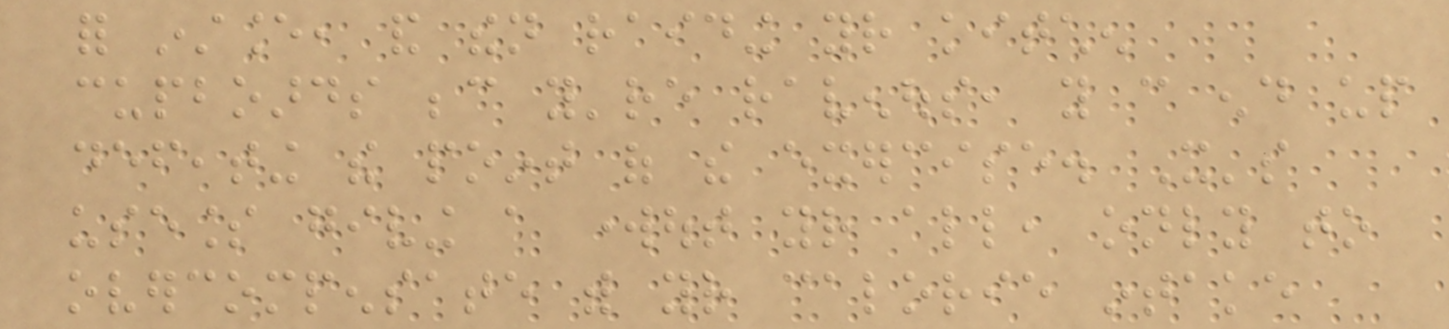for instance, and then raiding your kitchen
cupboards because you're ravenous, you can end up
defeating the point of the exercise. It's
useless giving a workout your all, only to
overcompensate with your calorie intake
